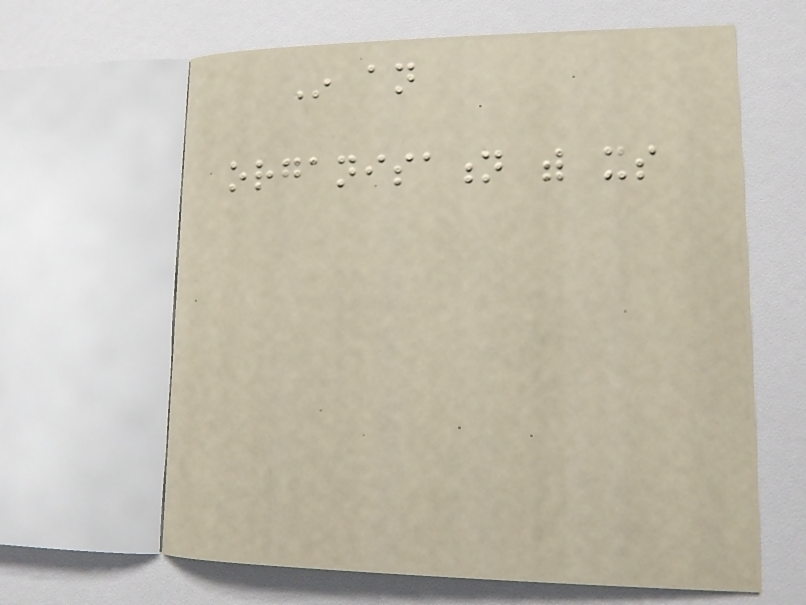In an
organisation with its
